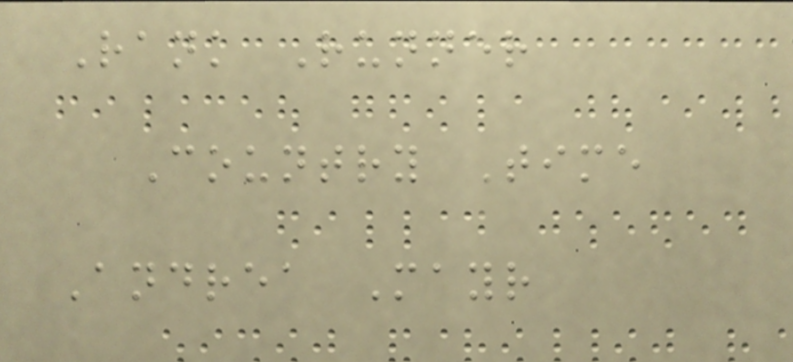Rank Runner
Country Time
Andrea Mayr
